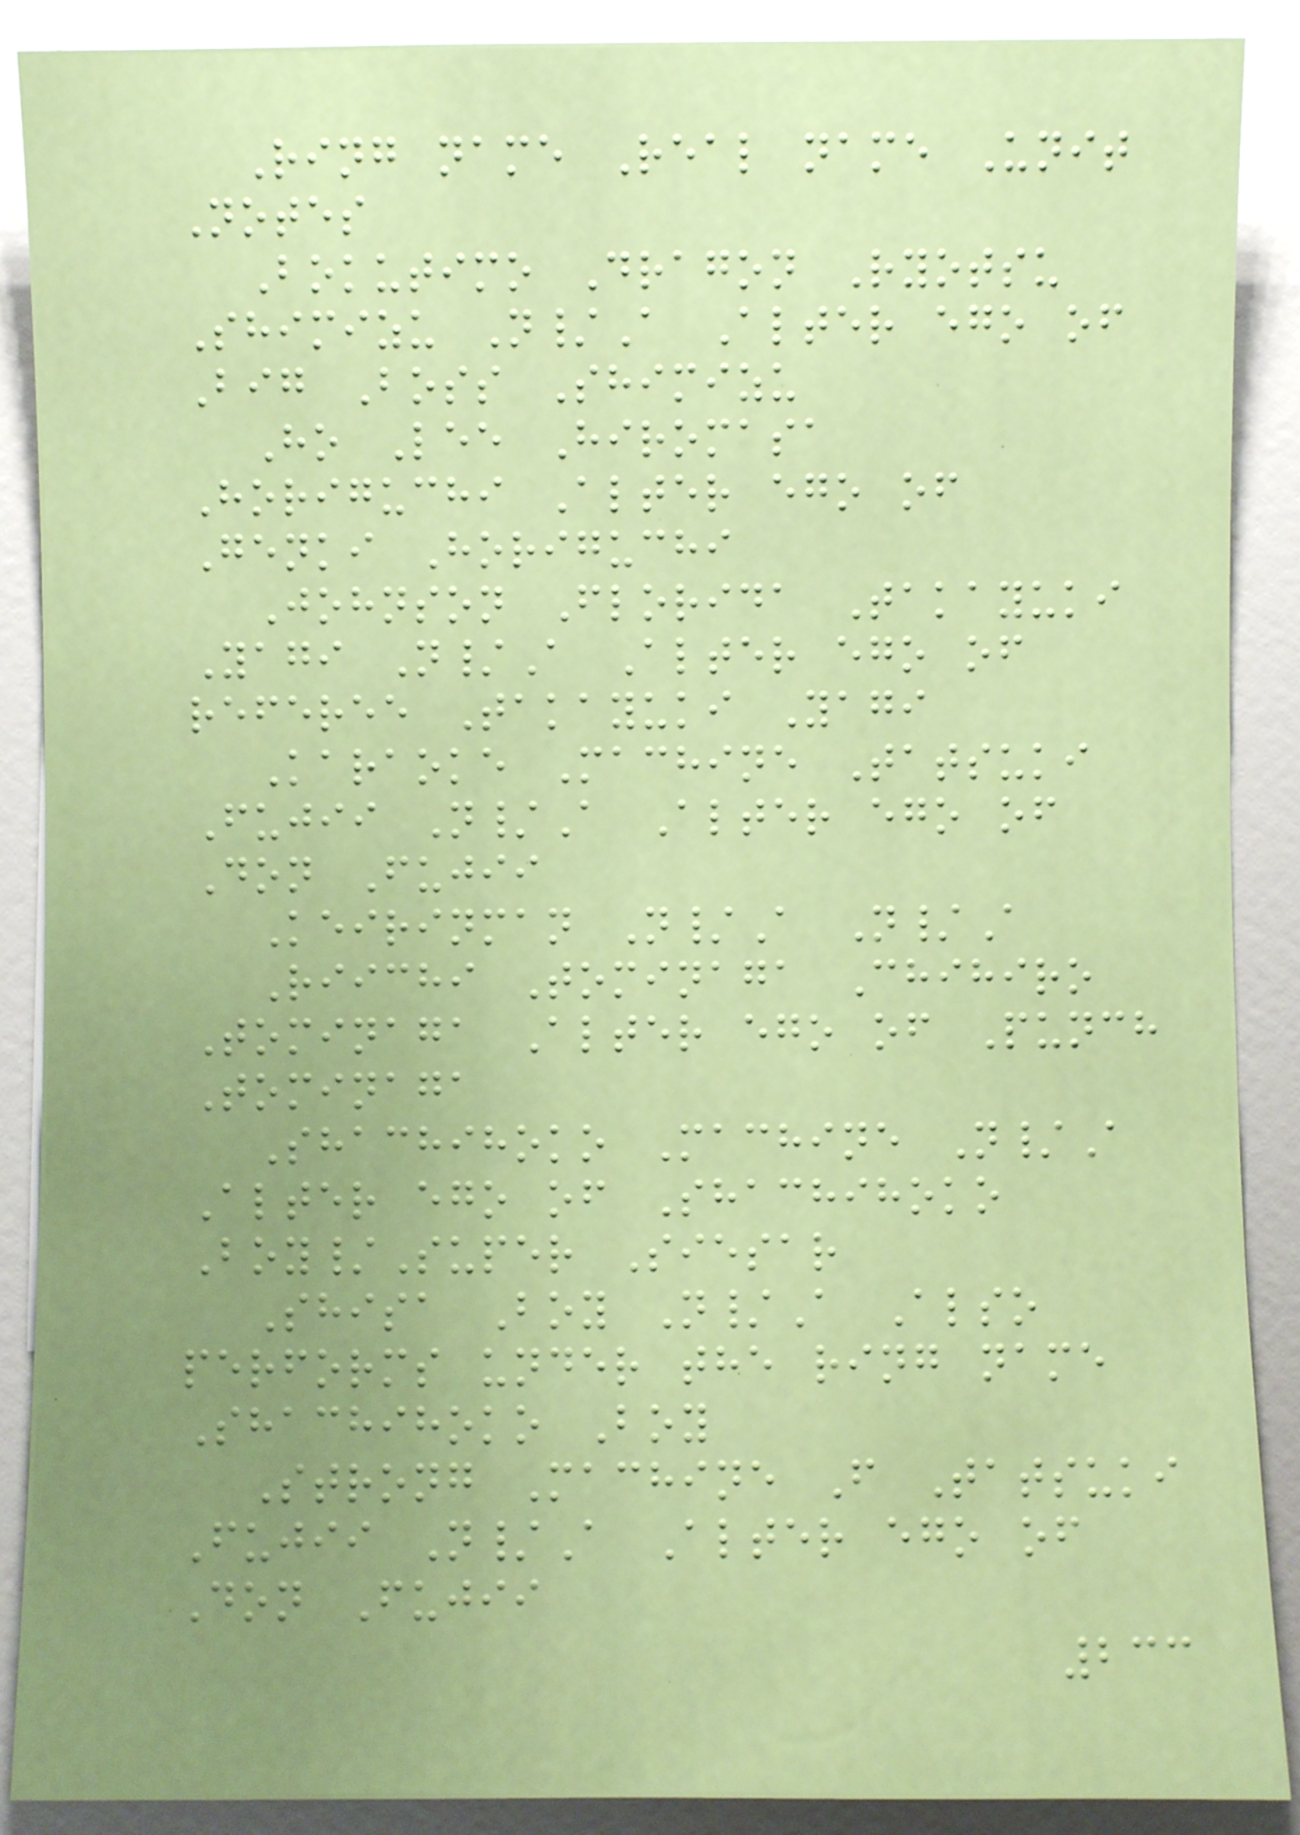Ring name Real name Unit
Notes
Bokutimo Dragon Ryotsu
Shimizu N/A Alter ego of
Big Boss Shimizu
Ho Lee Hiromasa
Horiguchi Alter ego of
Genki Horiguchi
Johnson Florida Takayuki
Yagi N/A Alter ego of
referee Takayuki Yagi
Karaoke Machine Tatsuki
Fujii N/A Alter ego of
Don Fujii
Keirinman N/A N/A
Riichi Tominaga Chihiro
Tominaga Alter ego of Punch
Tominaga
Shachihoko Machine N/A
Alter ego of Shachihoko
Boy/Super Siesar
Shisa Boy N/A Also
performs under the ring name
Shachihoko Boy
Strong Machine F Tatsuki
Fujii N/A Alter ego of
Don Fujii
233
